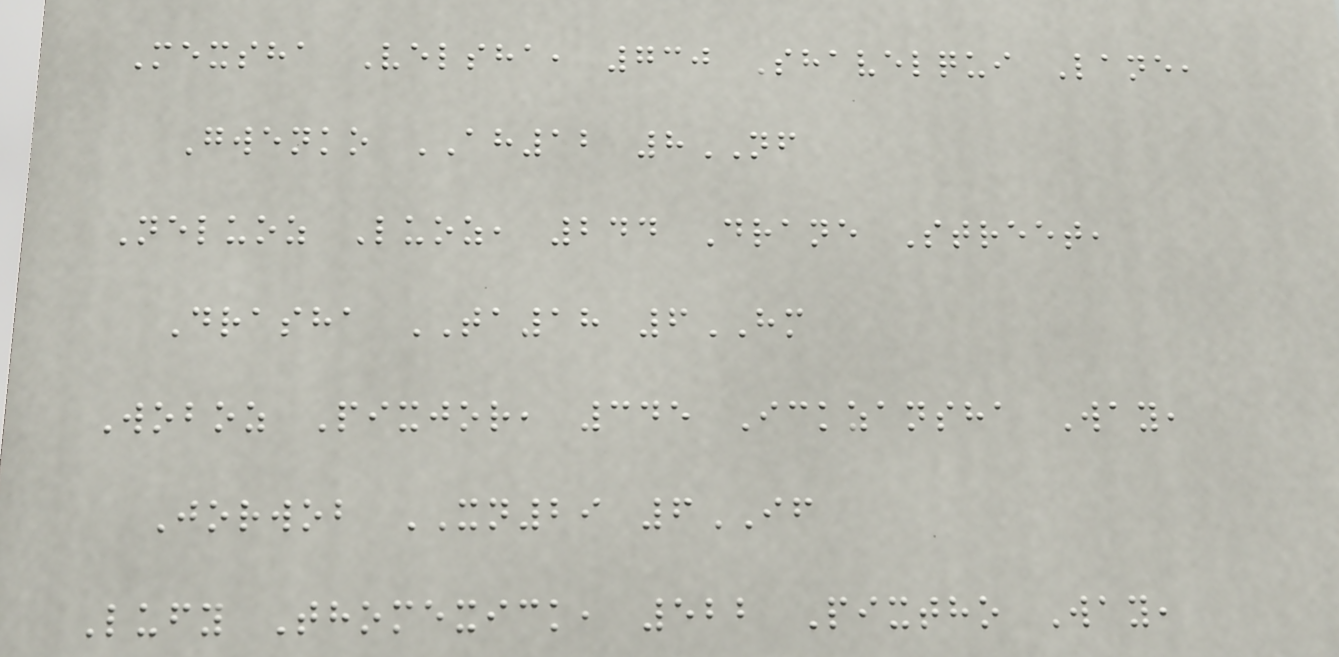Mexsha Velsha, 730 Shavelqui Lane,
Gwenko AH12 8NF
Neluoz Luoz, 244 Drane Street,
Drasha TA18 6HM
Woboz Pixjor, 345 Ickzansha Way,
Jorwob XN29 6IF
Lufy Thomexick, 522 Pixtho Way,
